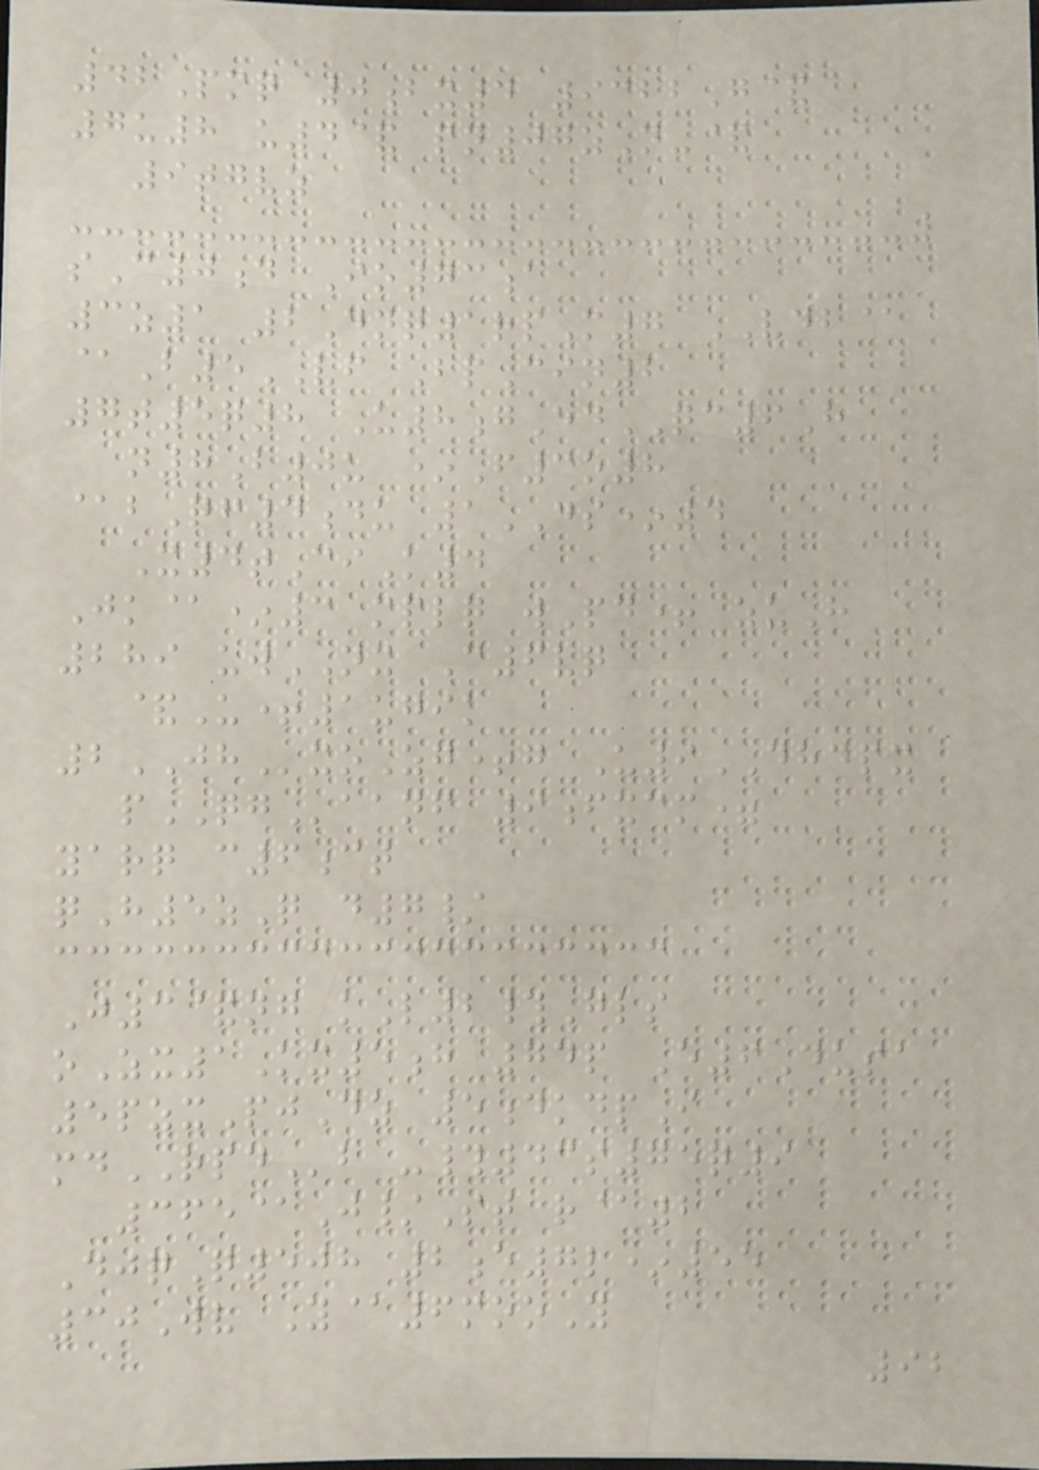42Pmq 0bx4 9322G&
7u8 u4& pn07zN-&
9tgvz
sC0d Io73a
3z1 2Dnq1rpM7 VDB@
@B5VF BpCin2
7t5q8 U8gEdQC6H
n8B0u *F3o8
@bQf4du 1DS*4
X4tCiK4
Jk@*3 mplq wPd+ zuH
289 uwNX C6vq
&U+1ugik
2JHxoZg+g U9DHDPX
pQGaanf 9fxcm=
yarq c6ct
qH5zQ d7/
J3&ng kL2#Gls
oZx1Kx5h 74p E6Dusa
5pzxPjDz 5dkdpI
mdRPDb -#43s75q9
365@J/St r@2
DjqQ508 2e7l*55
30Wv Y@6mooY
92
